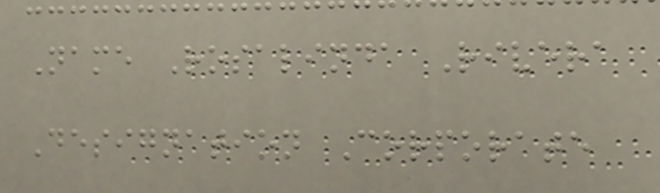Name Rosalinda Rivera
Designation Corporate
